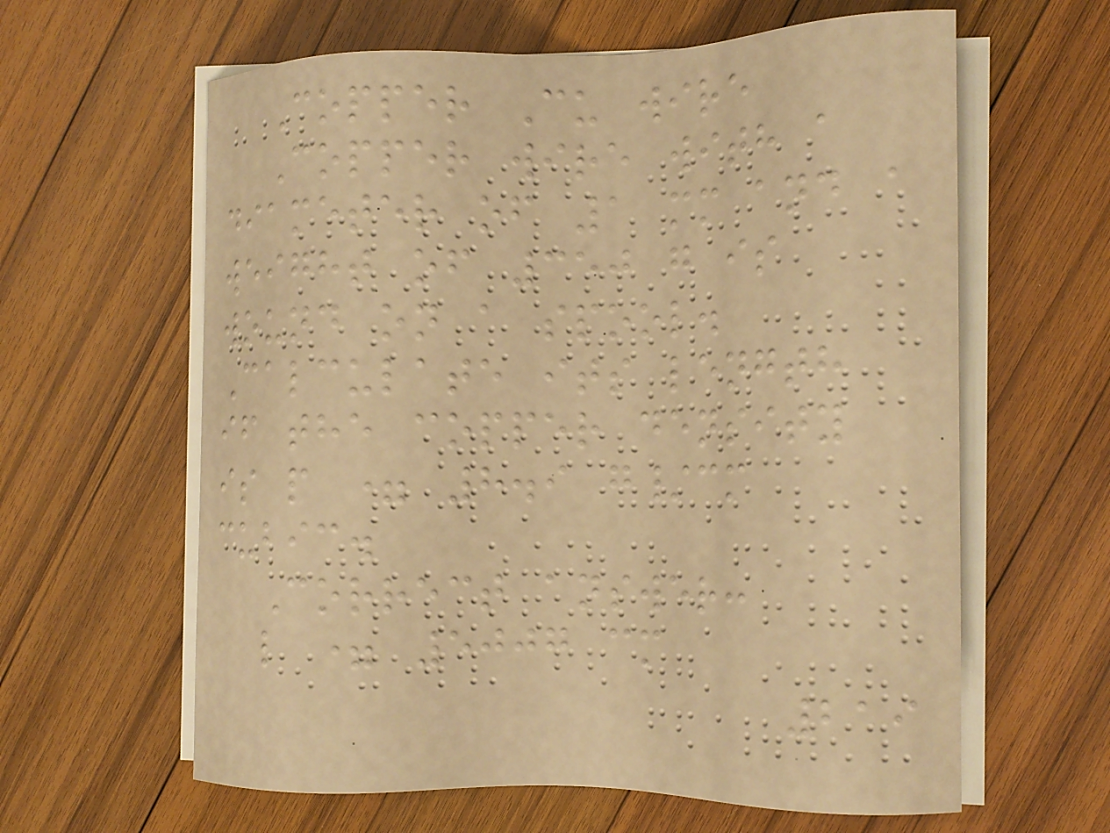Copper Cu wire
Copper wire with a
diameter of 1 mm and a
weight of 350 g is
wound on a spool.
Calculate its length
if the copper density
is p = 8.9 g/cm
cubic.
Correct answer:
l = 5007 cm
219
